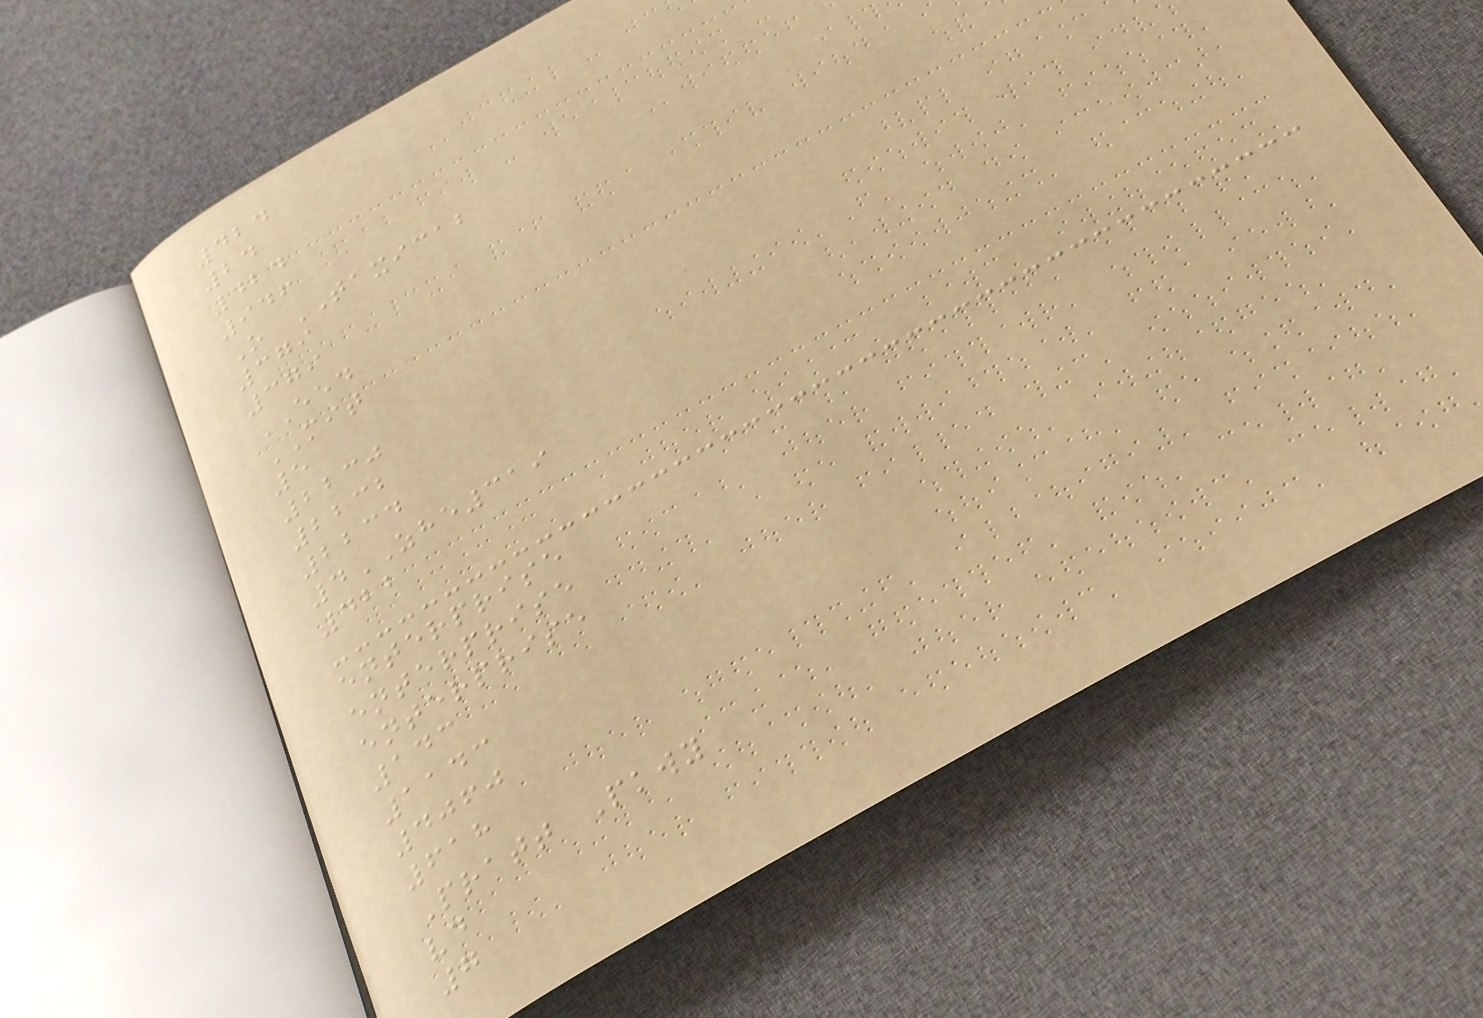424
24
424
946
O TAXICAB
379
379
EED
MIT
5
2230
2232
2234
4ZHE319
422
enterprise
enterprise
enterprise
143
1143
4060
618
Pratt Pkwy
vd
7
